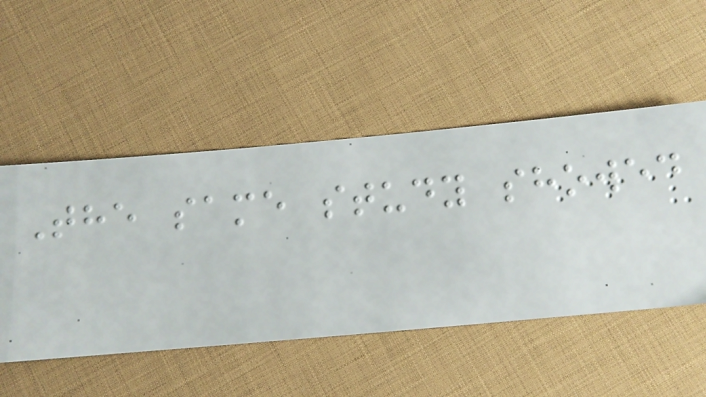The same study showed
